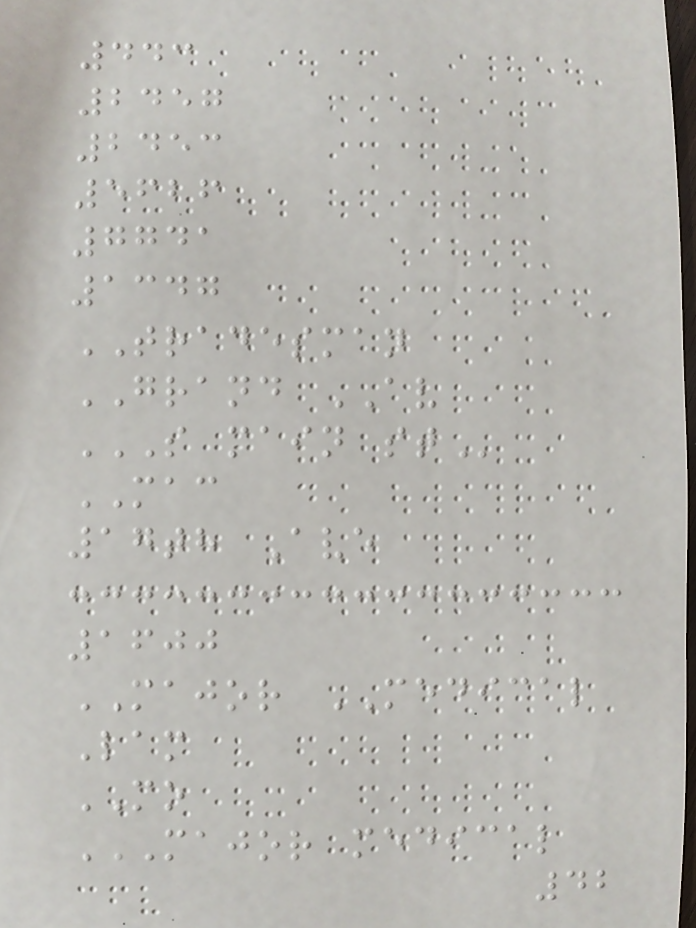443
2457
2453
5626
7741
1347
TRADESMAN
GRAND AV
S MAIN ST
MAC
17th Ave
1600
MAJOR MEDICAL
Lam
MO
MAJOR MEDICAL
42
